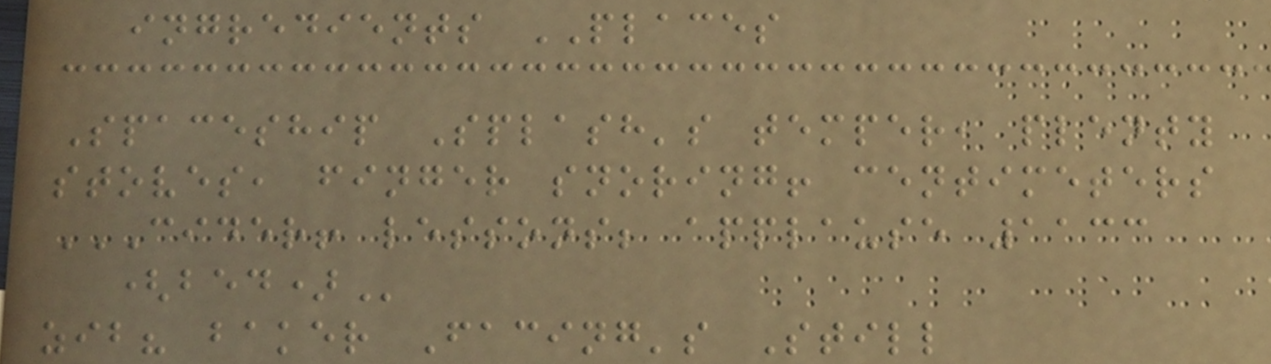ingredients PLACES
Spaceship Splash's temper, plenty
stoves, finger snoring! centimeters
CIDER! LESSONS; APPLAUSE 1133
(BED)
zib? baker Facing's Still
